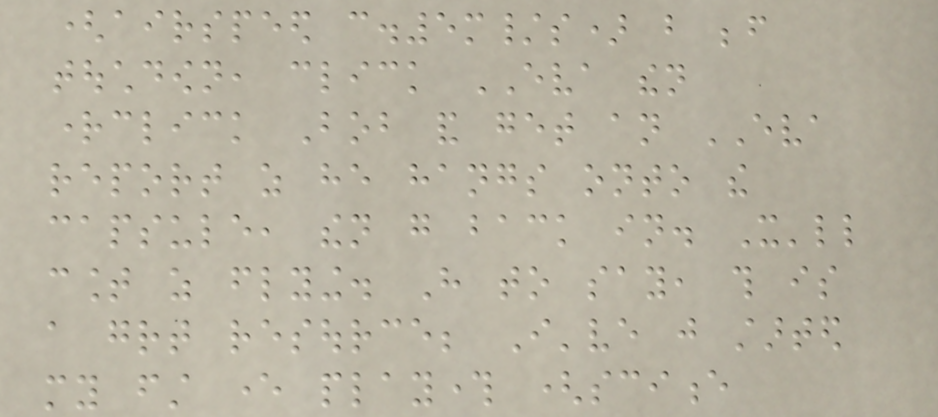(airspeed c.5m/s) but before
touchdown, click EVA then
rightclick Bob and get an EVA
report as he hangs onto the
capsule, then go back in. It'll
count as flying. Have to say, this is
a great resource; I've just started
my first ever playthrough (science
